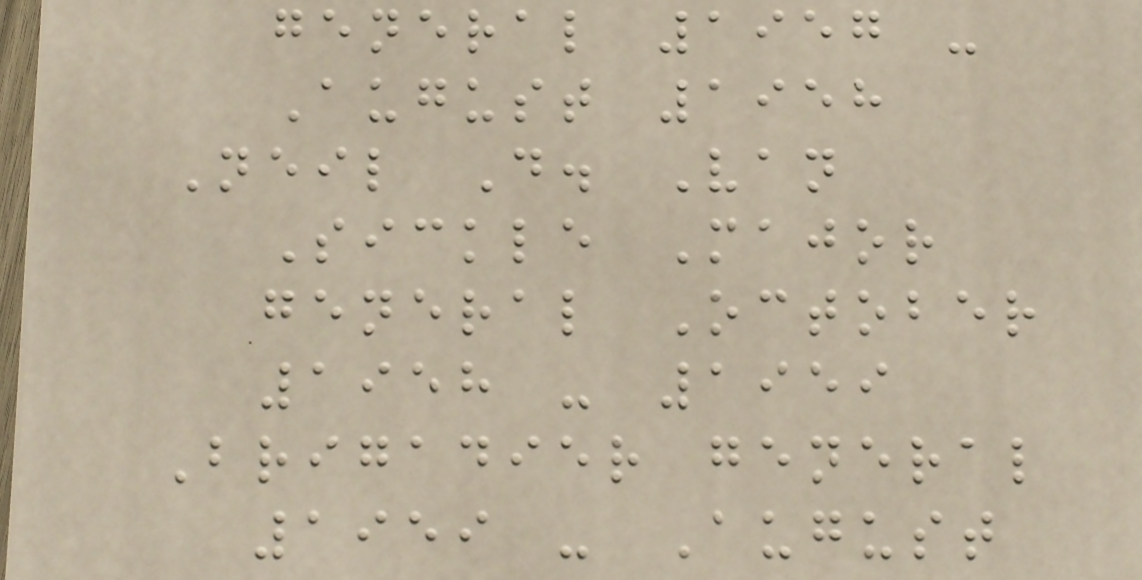general 1957 -
August 1958
Neil D. Van
Sickle Major
general October
1958 - 1959
Brigadier general
1959 - August
